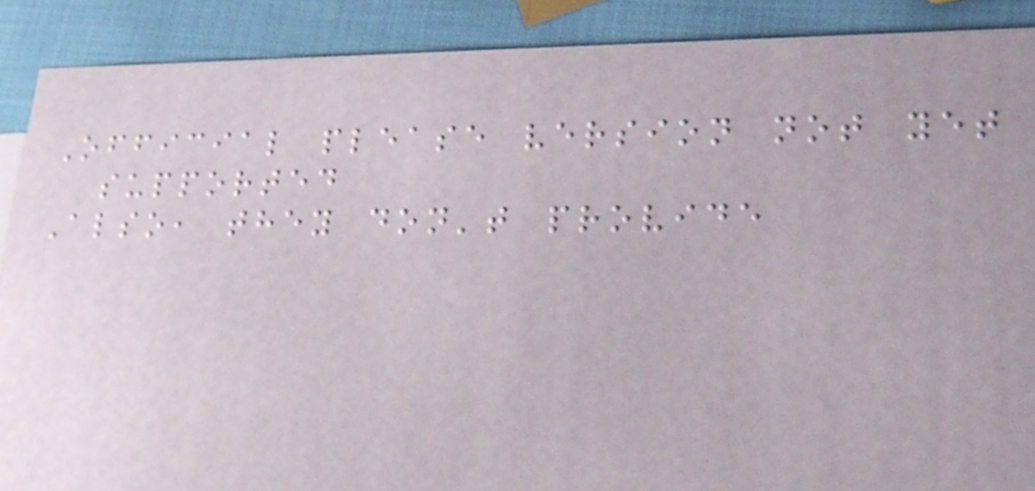Official please version not yet
supported
Also, they don't provide
